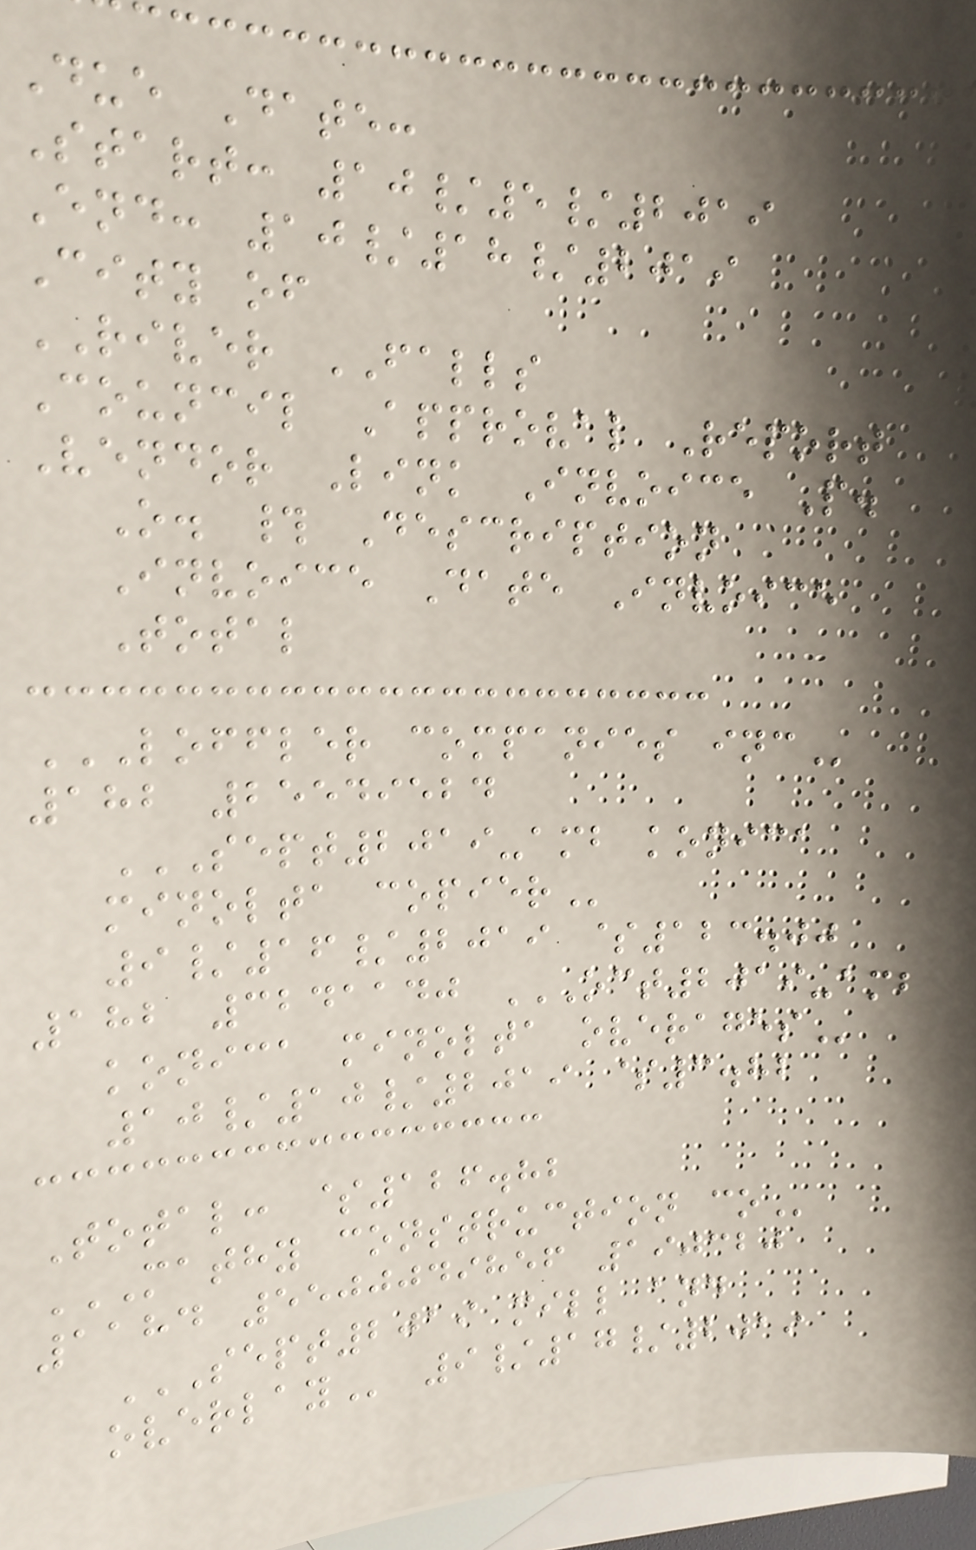Due Date:
Start: 10/5/2019
End: 10/18/2019
City of
RIVER FALLS
Council Approval Report
Vendor Link Invoice P.
O. # Description
Invoice Date Invoice
Total
LOFFLER COMPANIES INC
182 25549524
SEPT2019-AMB KONICA
MINOLTA COPIER
9/16/2019 $123.00
182 3241140 OCT2019-AMB
KONICA MINOLTA OVERAGES
10/10/2019 $3.82
Total: $126.82
MATHY CONSTRUCTION CO
1184 5500049856 190320
SEPT2019 MILL AND
OVERLAY 9/17/2019
